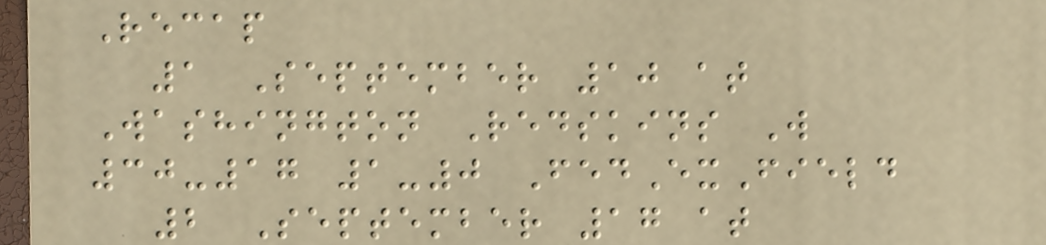Recap
1 September 10 at
Washington Redskins W
30-17 1-0 FedExField
2 September 17 at
